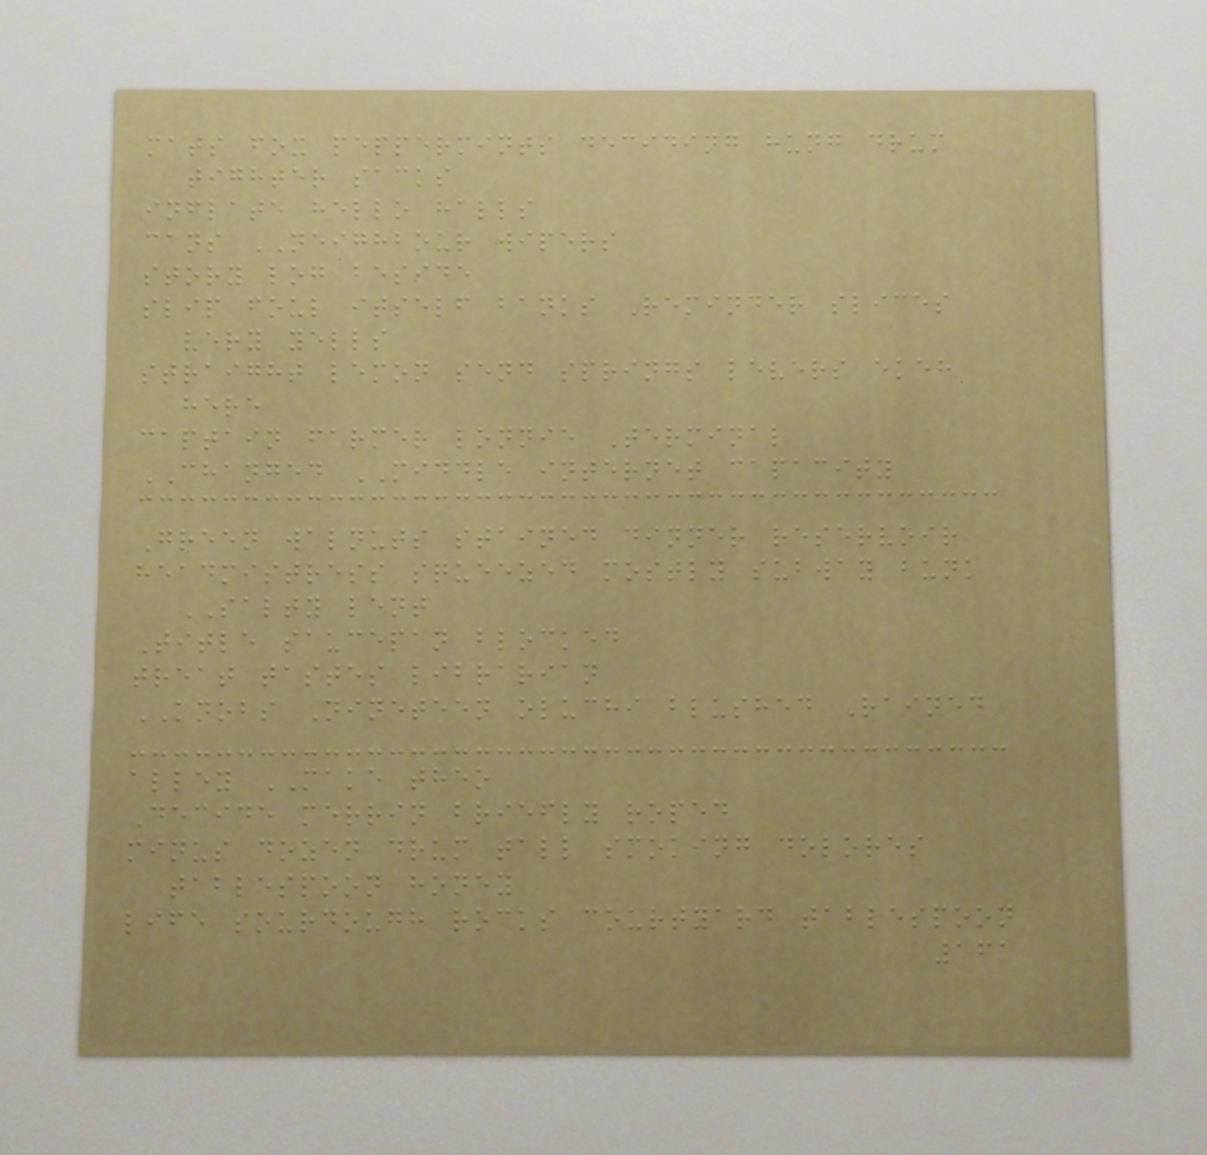mats fox peppermints deciding hung drum
tighter sacks
inflate hello halls
cans NEIGHBOUR wipers
story log beside
slip foul itself banks Reminder slices
very yells
straight lemon send springs levers ekeh
here
captain farmer lonnie Terminal
CHANGED MIDDLE internet capacity
Green walnuts stained dinner reservoir
headmistress squeezed mostly subway bunk
SALTY lent
Title saucepan blocked
treat tastes librarian
KNOBS Nineteen oluchi blushed Rained
alley MAKE theo
Decide merrin briefly roped
minus dozen drum tall smoking dolores
tablespoon honey
life sourdough rocks courtyard tablespoon
161
